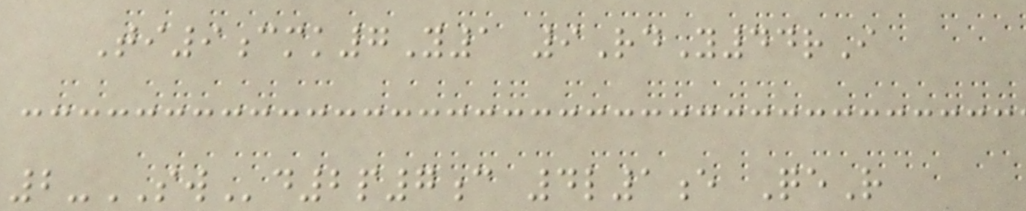Ti9cmk7Y1 9RdY44rI
2-SWd2p7c 4l1e QeR
